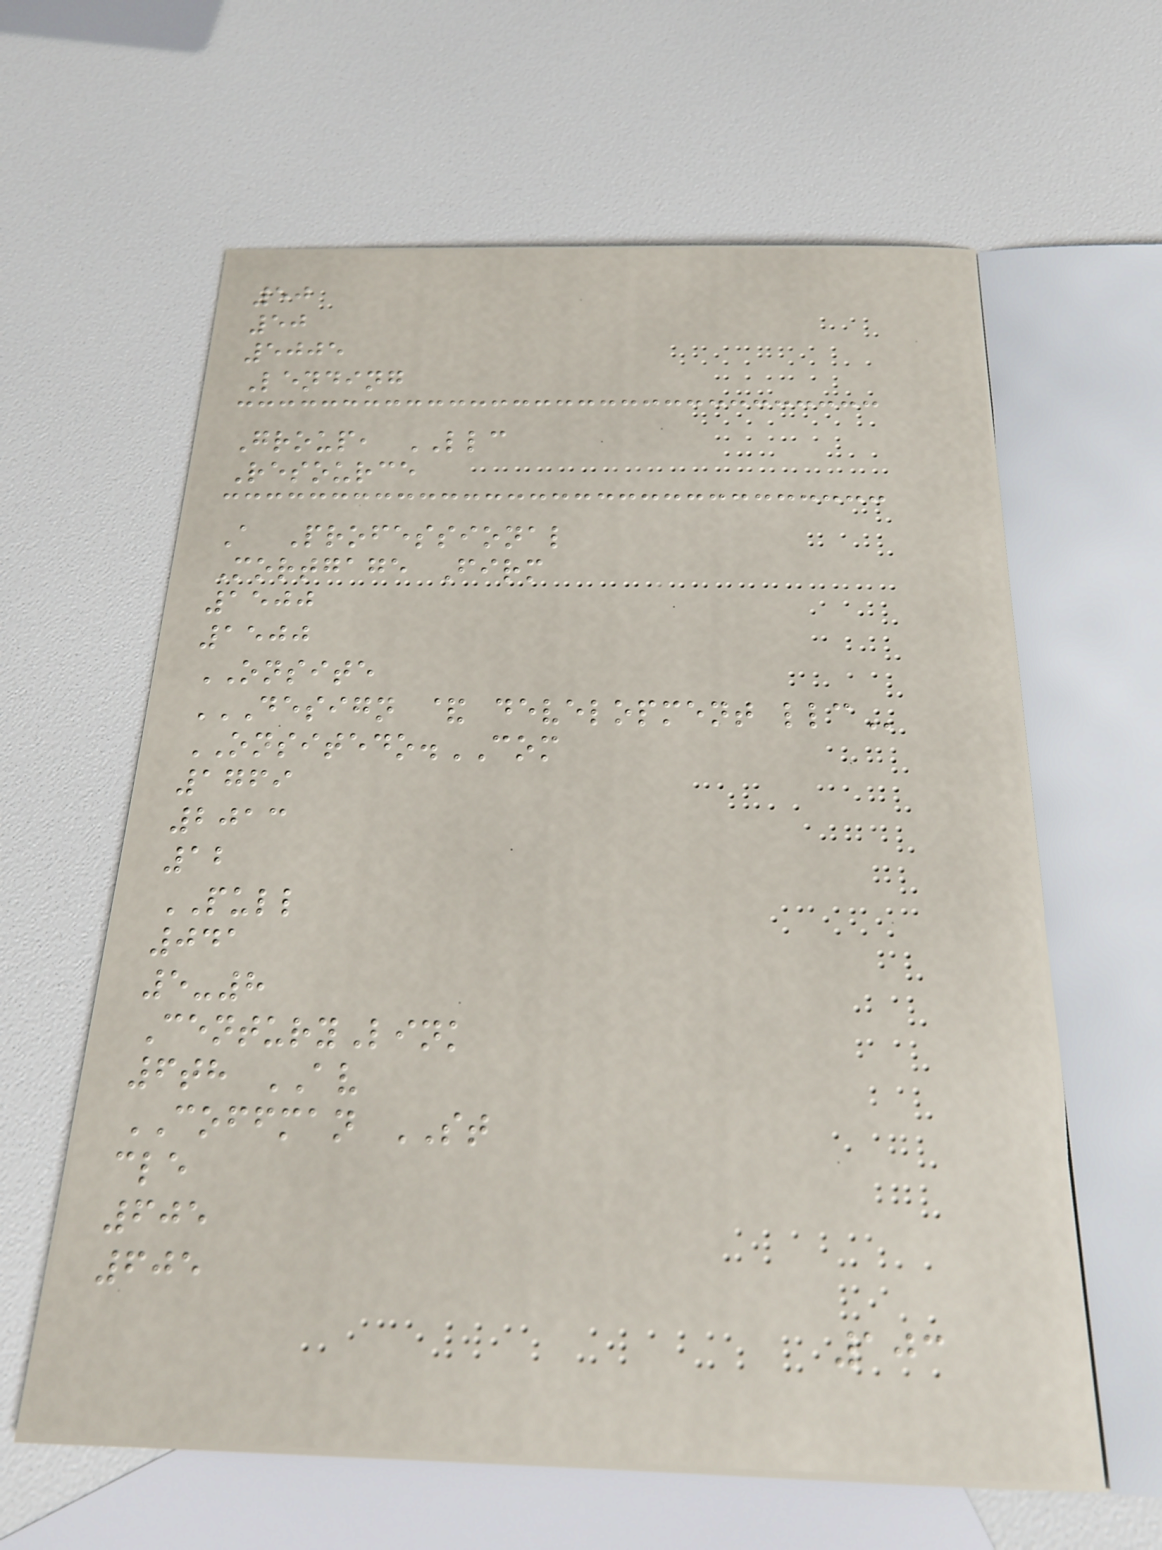50
50
5005
Lending
Group, LLC
Resource
A Professional
Mortgage Firm
1500
1500
ONSITE
DESIGN & DEVELOPMENT LLC
ONSITEDO.COM
1769
2013
12
PULL
041
5-8
CenturyLink
6th AV
COFFMAN ST
cle
605
605
103
